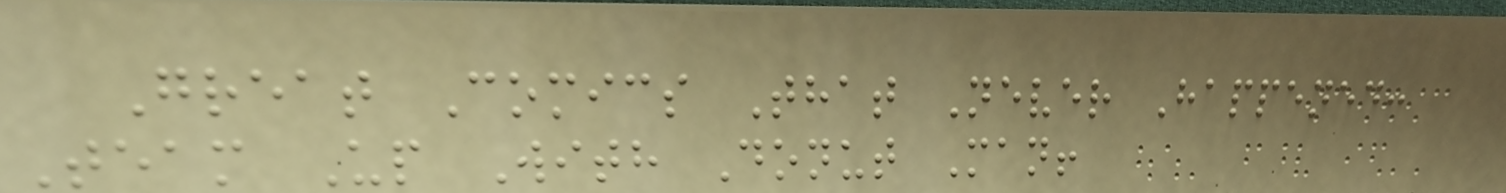Great Comics That Never Happened:
Team Up With Donut Man!
